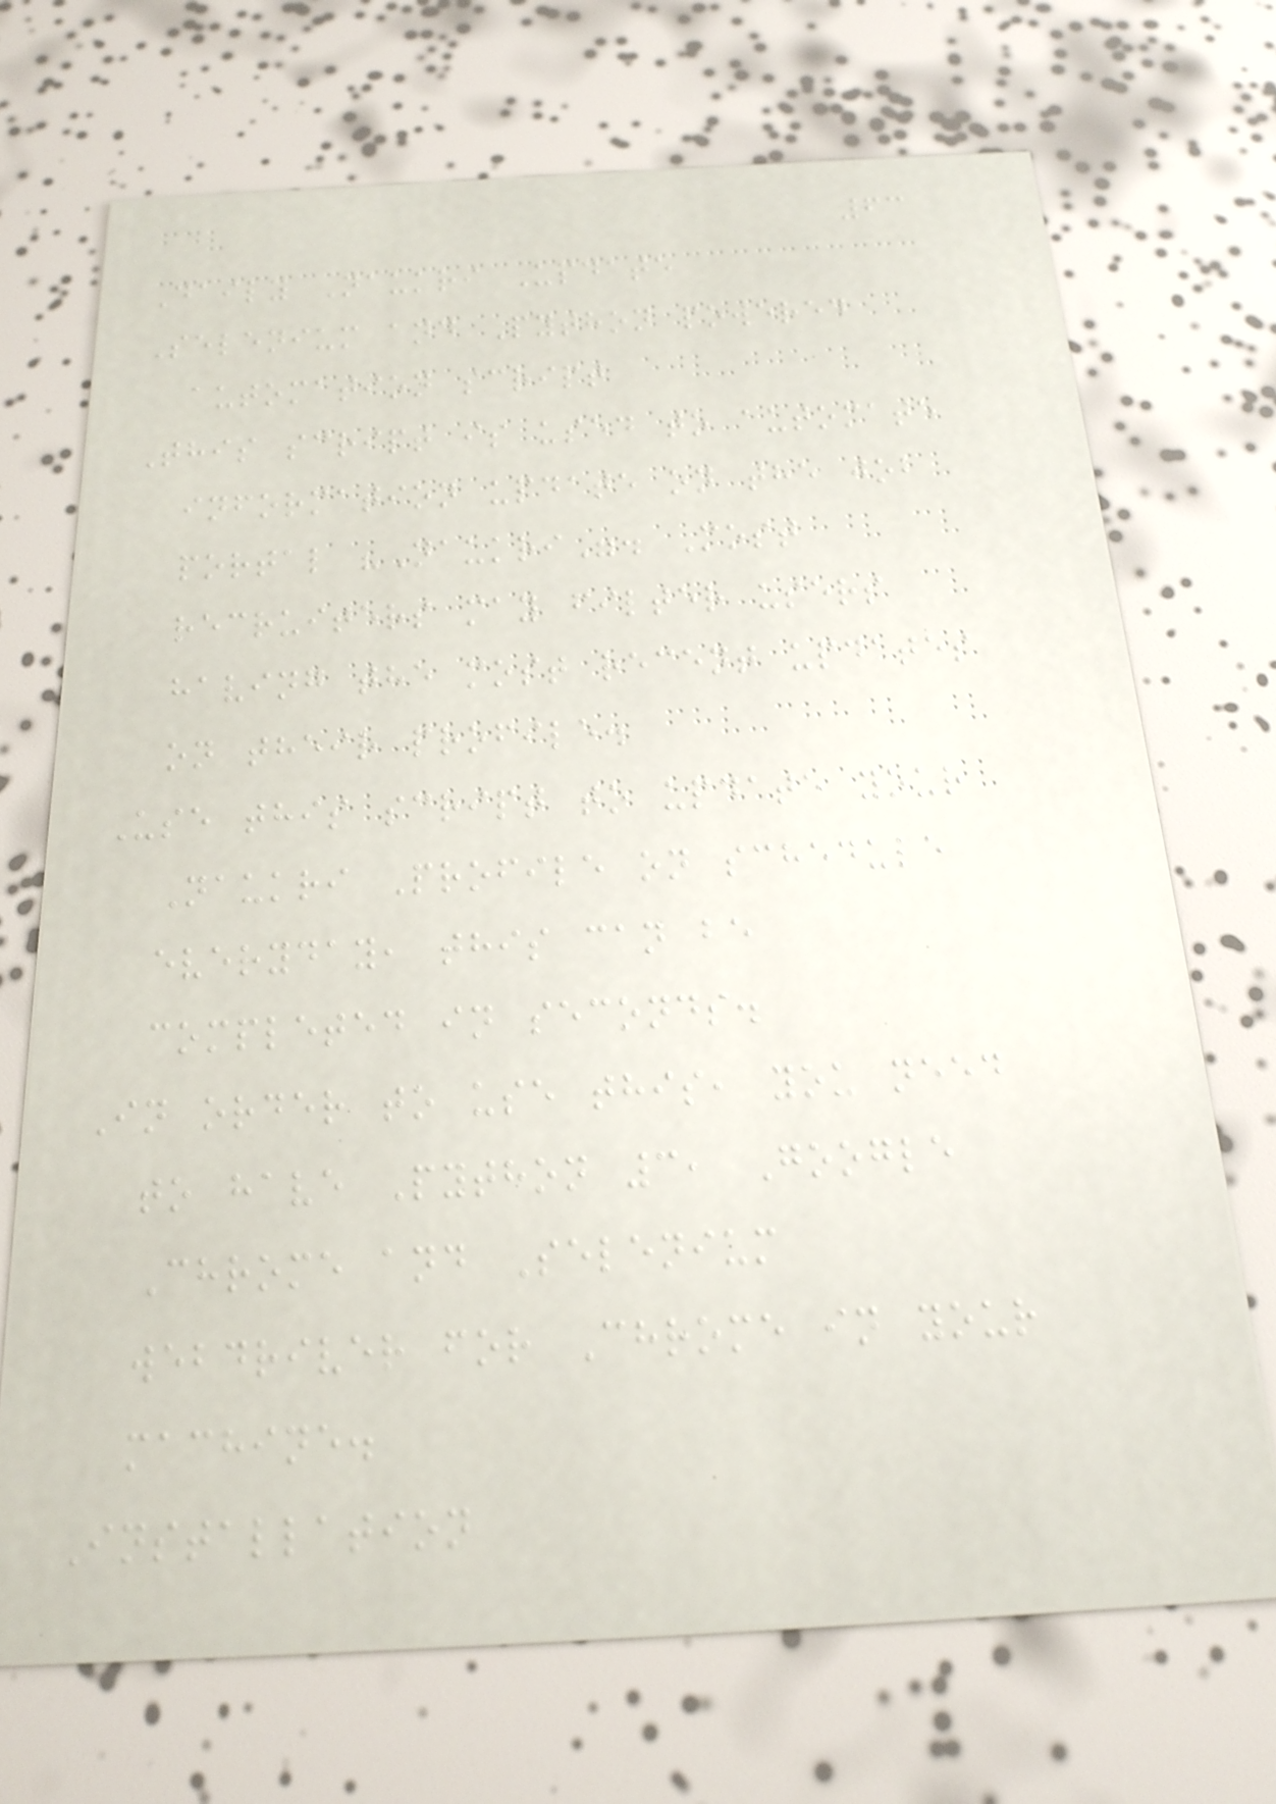63
Daily Naukri Update
Selenium and Python powered
automation script
This script is used to automate
information update on the job
portal "Naukri". Most
recruiters may filter users
having the most recent updates
on their profile.
Use this script to update your
Naukri Profile on schedule
everyday, this can be
completed in seconds.
In order to use this, you need
to have Python 3, Google
Chrome and Selenium
webdriver for Chrome in your
machine.
Installation
